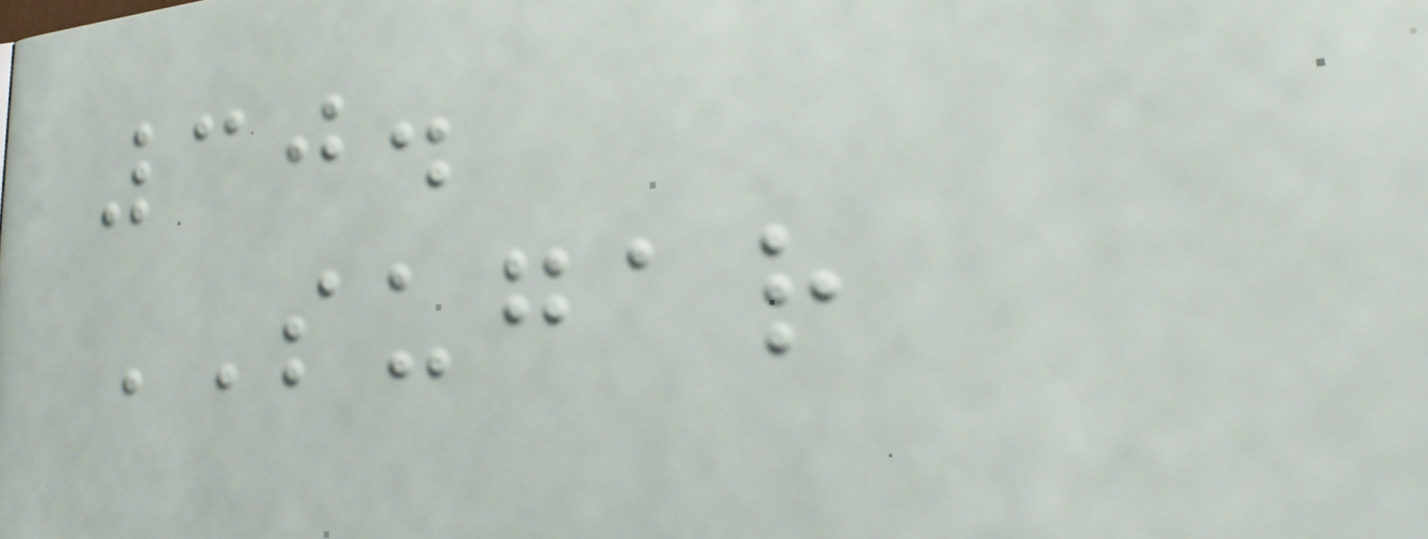30.
SUGAR
